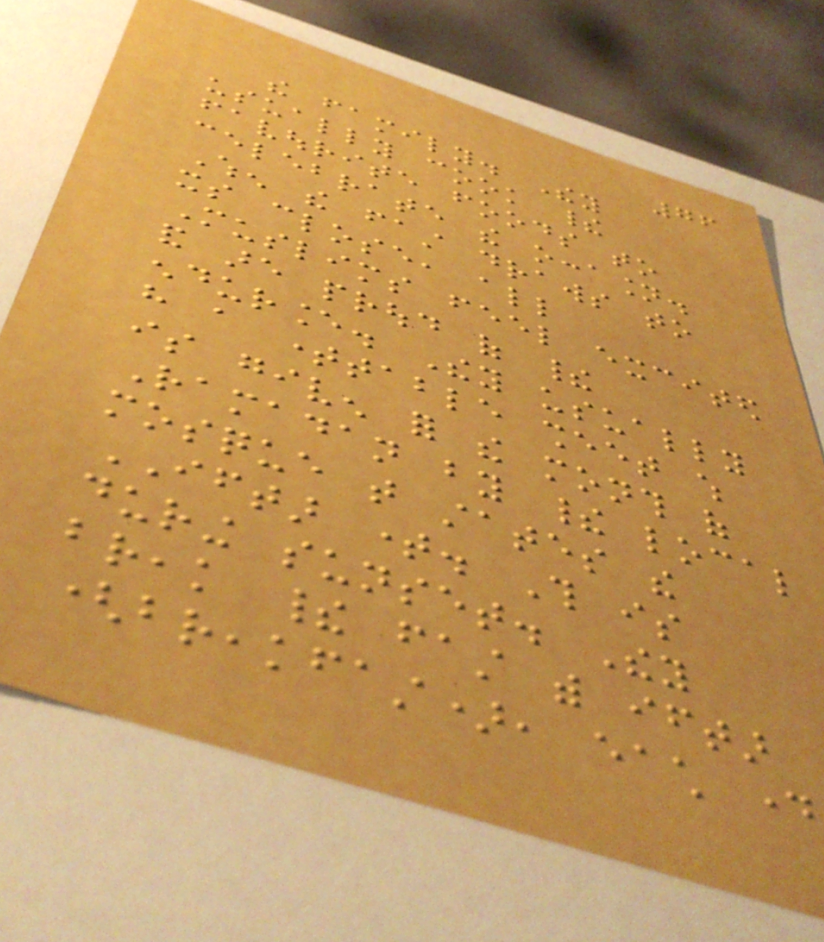76
the family. They
usually cook their
favourite foods to
celebrate the occasion.
When the fast draws to
its close, all
Muslims feel excited
and are proud of their
endurance. They usually
have a timetable sheet which
is given for the month of
Ramadan by their local
mosque that states the
IFTAR time. This is
during sunset. They
break their fast with iftar
(breakfast), each day
